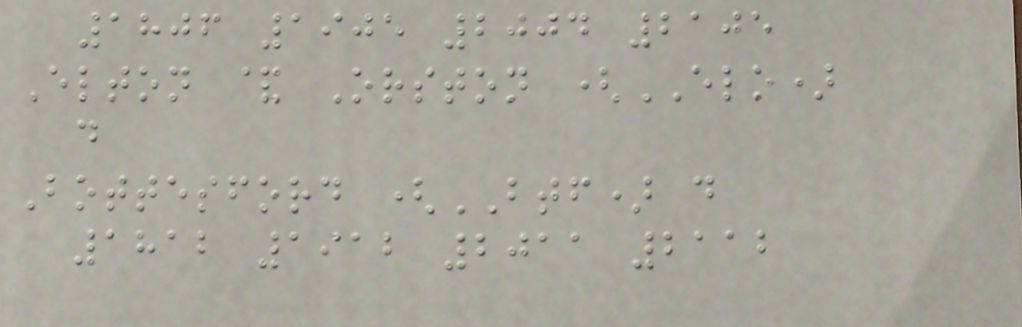1806 1905 2004 2105
Elton & Orston (ELO)
d
Bottesford (BTF) d
1812 1912 2011 2112
